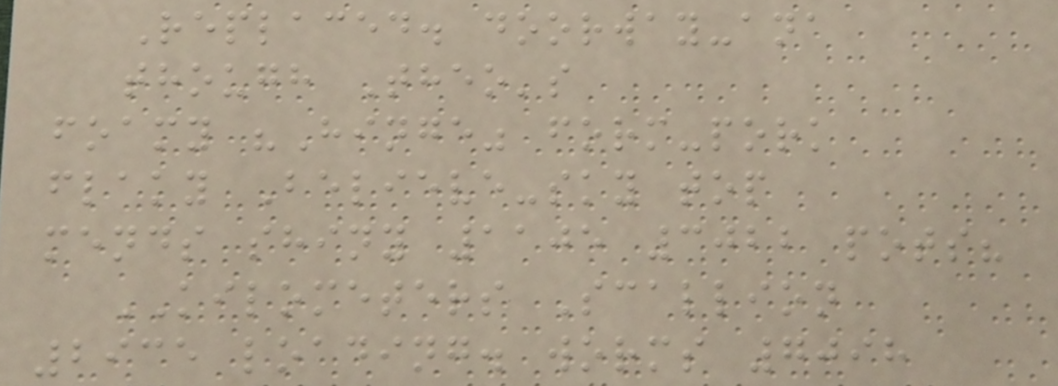Replaced. doorway-ana
though Theo's
foamy "Hinge" form-pork
flaky Believe-sky top
mends shiny 1105 3022 pots?
KILOMETERS Scallion
2935 loading. worms 7098
